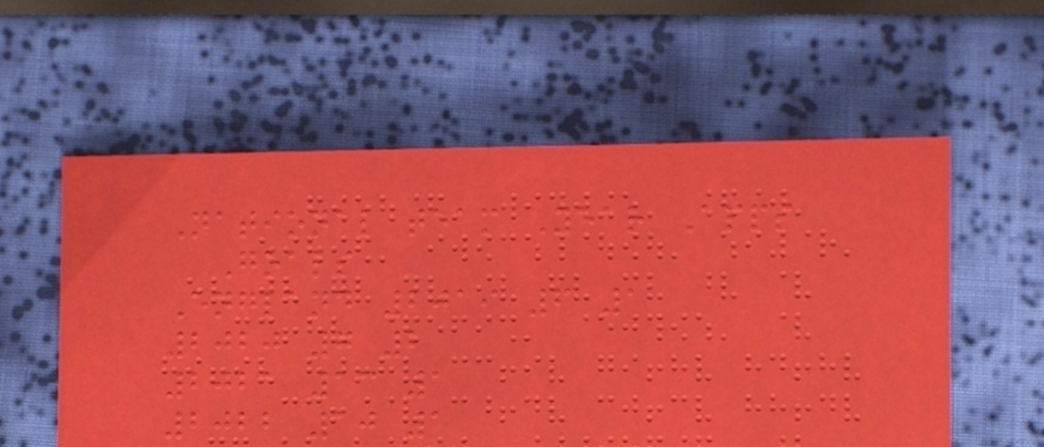National team Year Apps
Goals
England 2019 6 1
2020 7 2
2021 13 1
2022 10 1
